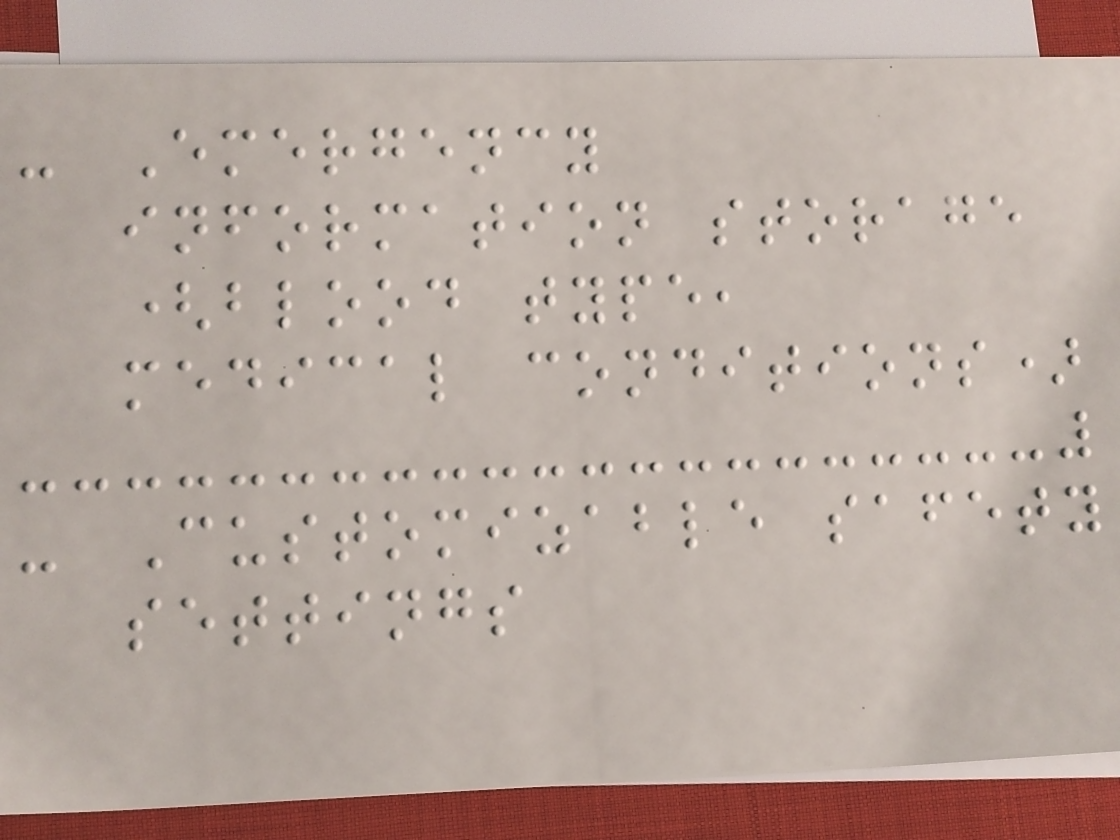- Emergency
information storage
(blood type,
medical conditions)
- Customizable safety
settings
